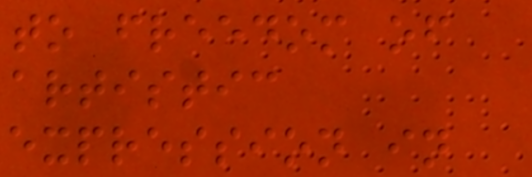to freedom of
artistic
expression in
